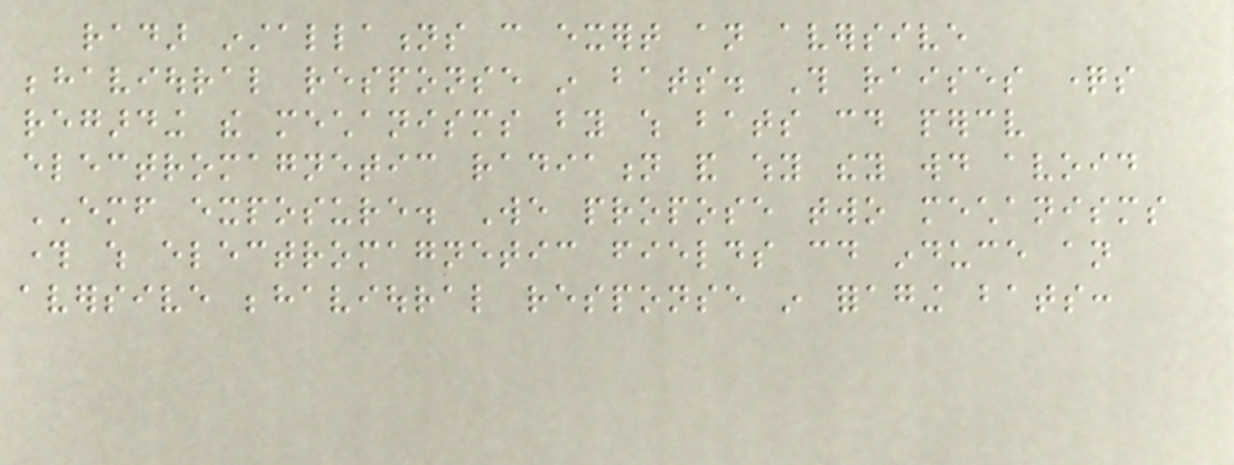radar installations can exert an aversive
behavioural response in bats. This raises questions
regarding the mechanisms by which bats could perceive
electromagnetic radiation and why they would avoid
EMF exposure. We propose two mechanisms
through which electromagnetic fields could induce an
aversive behavioural response in foraging bats:
